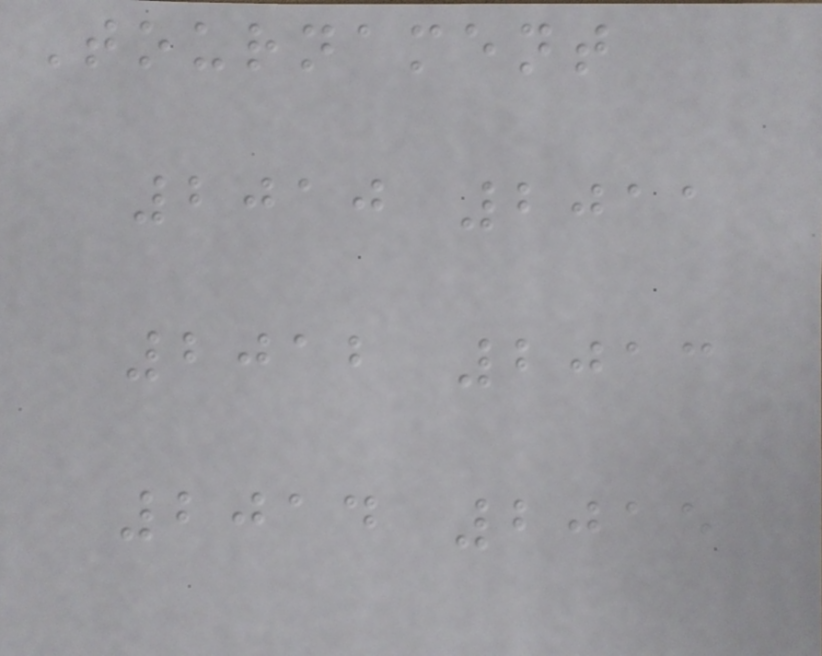Tournament
2010 2011
2012 2013
2014 2015
